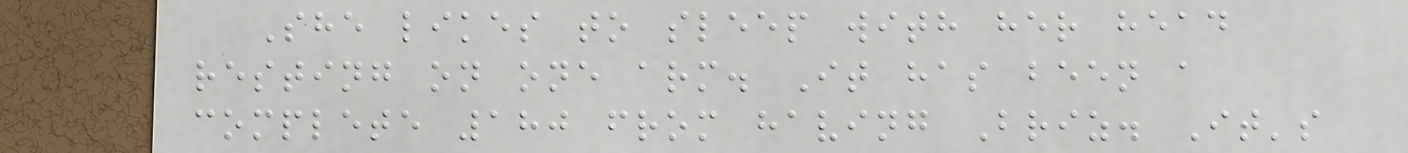She likes to sleep with her head
resting on one arm. It has been a
complete 180 from having Briz. It's
